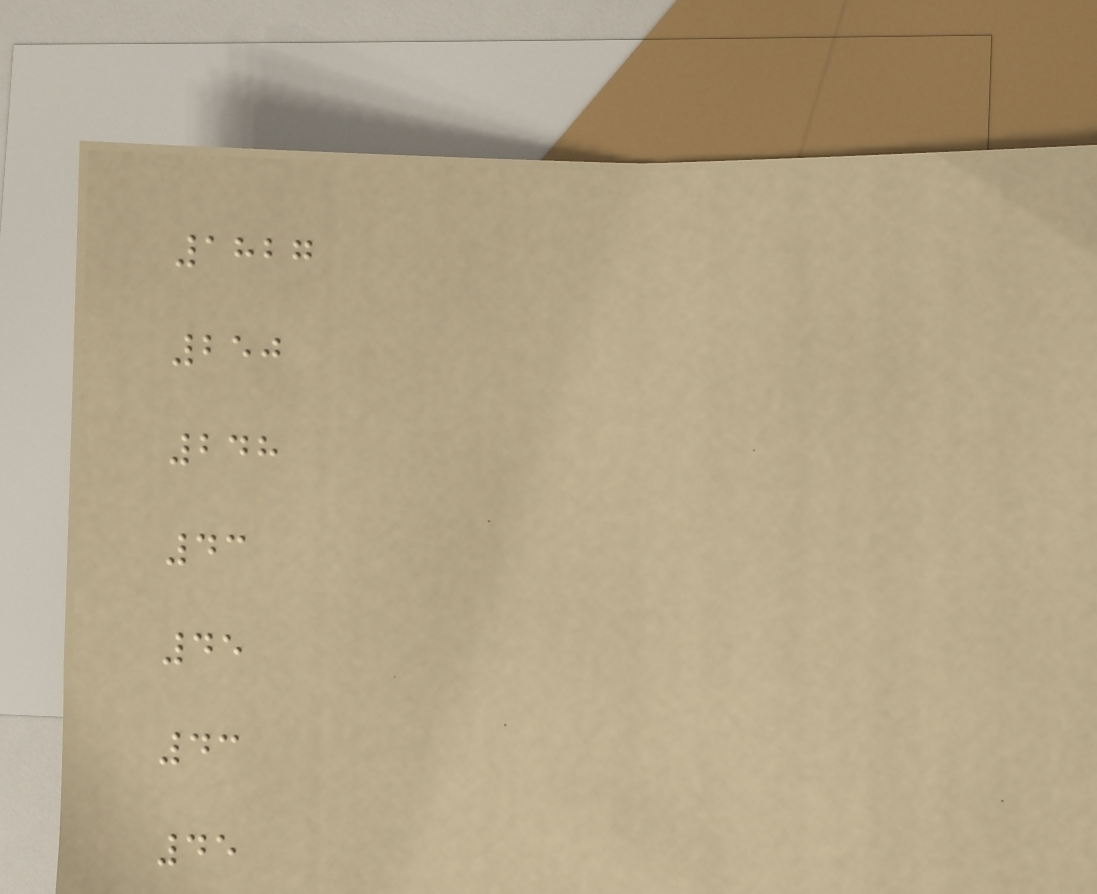1827
250
248
43
45
43
45
